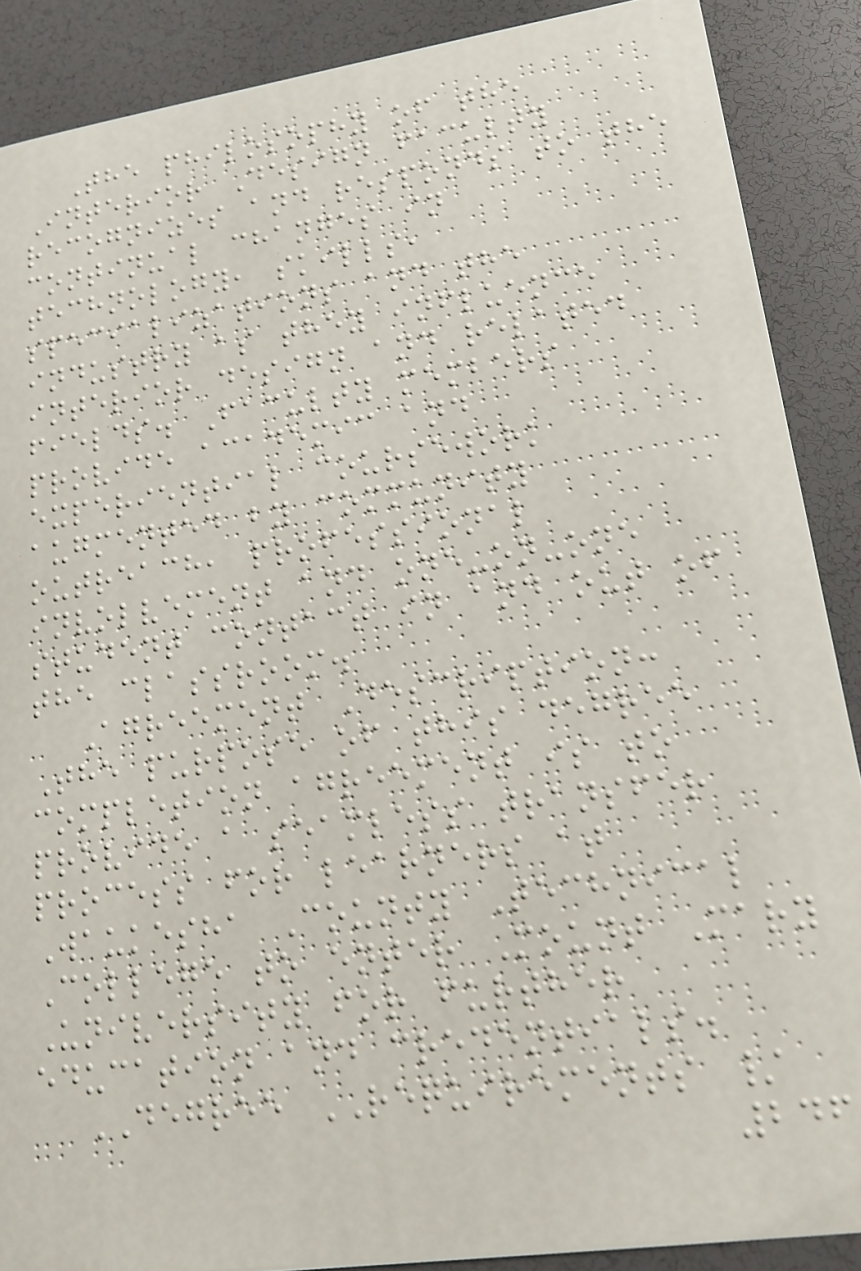The philosophy of the
Interior Design faculty
recognizes and responds to the
continual changes in
technology, skills,
specializations and the
industry as they influence
interior design and related
fields. Faculty members
provide academic and
experiential coursework
augmented by community
outreach, professional
involvement and one-on-one
student contact in and out of
the classroom.
Agreement Description:
The purpose of this degree
completion agreement is to
provide a seamless transfer
process for learners at
Waukesha County Technical
College to enter Mount Mary
University for further
education and credentials.
DEGREE REQUIREMENTS /
246
